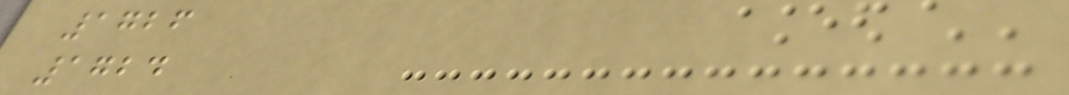1726
1724
